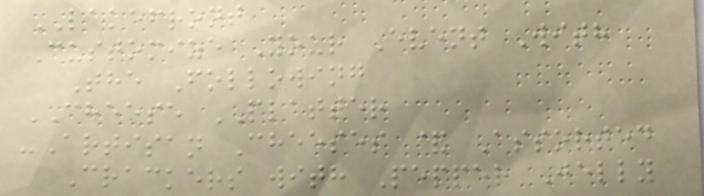LAKEFRONT
Customize Your Event With
The Following
CHEESE PLATTER
-Artisan Cheeses & Assorted
Crackers with Pepper Jelly
